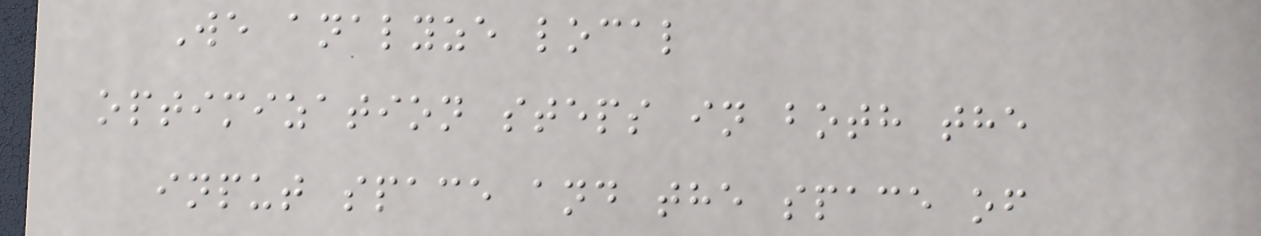We analyze local
optimization steps in both the
input space and the space of
